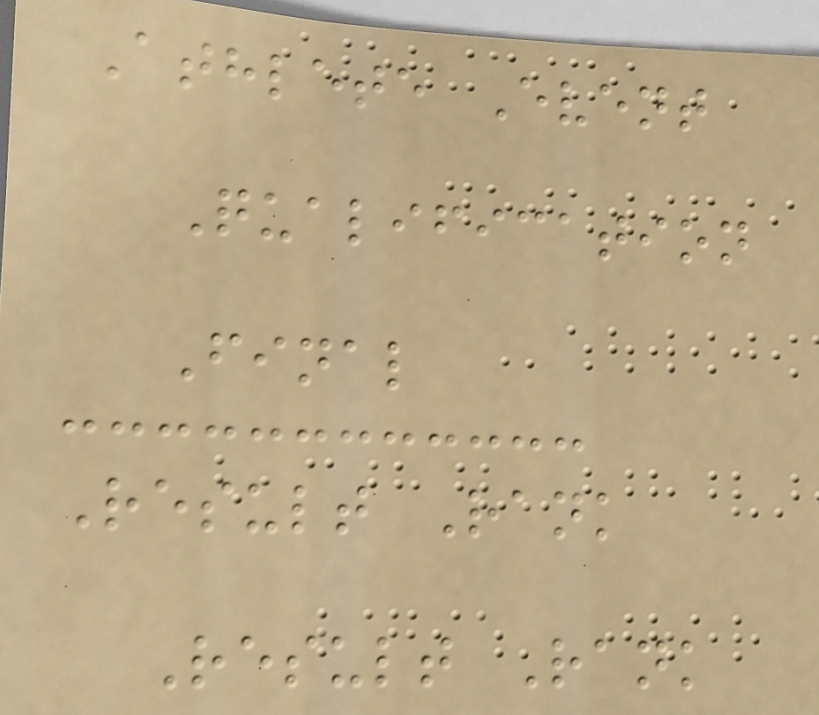Athlete Event
Qualification
Final
Result Rank
Result Rank
